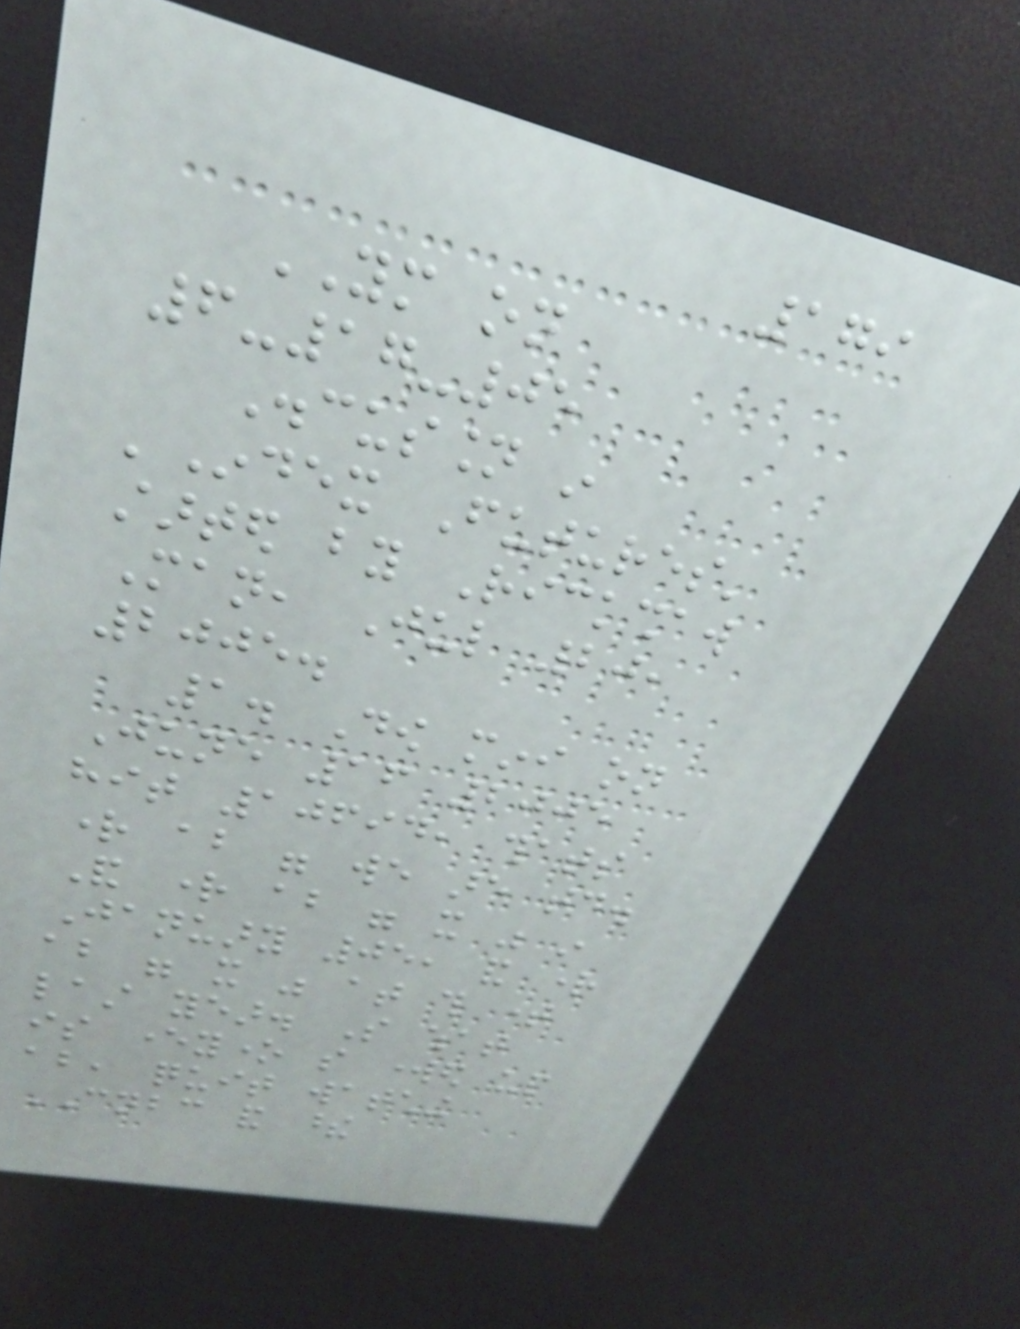179
YM on
6-17-05
Discussion in
'Index Futures'
started by Rickshaw
Man, Jul 20,
2005.
1. Dow mini on
June 16 2005
hit 10694, thats
right about were we are today.
And right about were it was in
January 05, and right
about were it was at this time
last year. So what
is everyone so worked up
about, quit watching
CNBC and these
